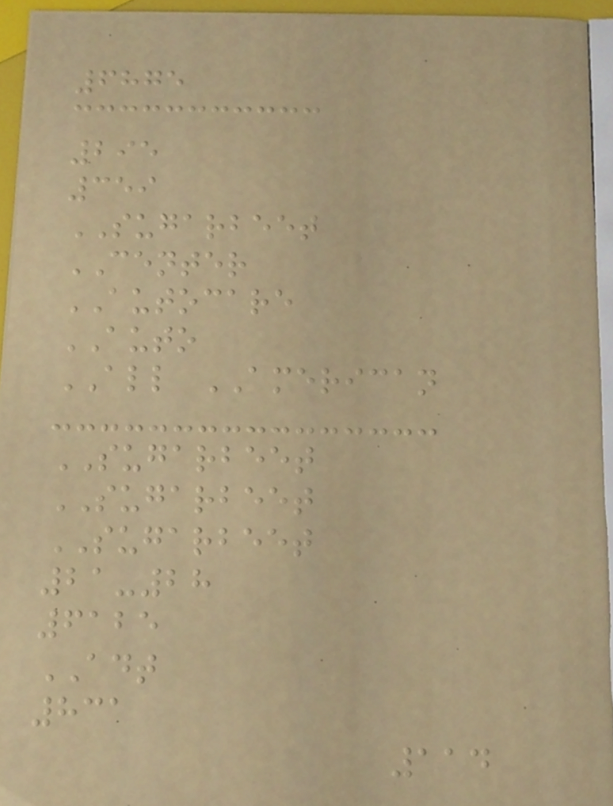6875
295
359
SUGARBEET
CENTER
AUTOCARE
AUTO
ALL AMERICAN
SUGARBEET
SUGARBEET
SUGARBEET
21-28
6125
ADT
831
114
